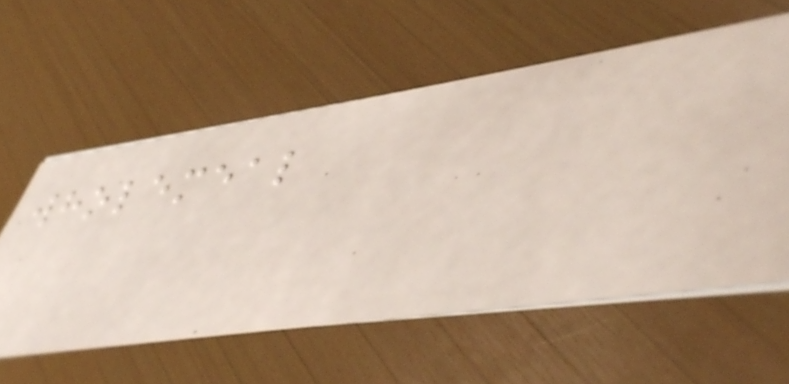wholemeal
